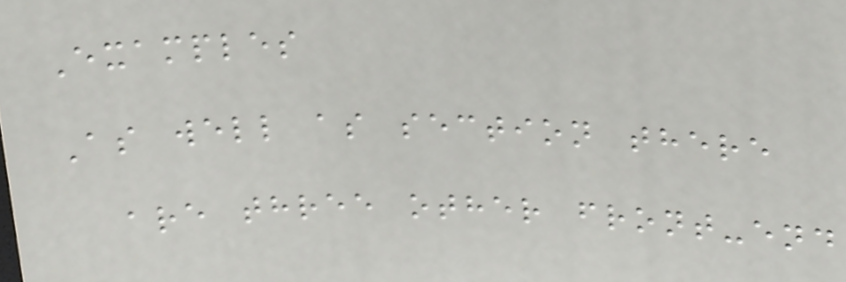Examples
As well as section there
are three other front-end
